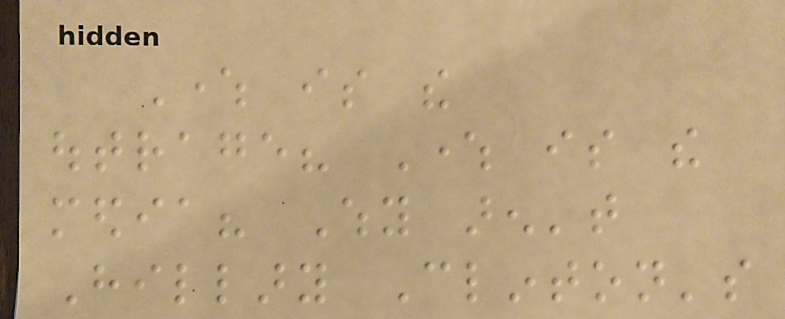Where is the
outrage? Where is the
media? Why aren't
Hillary Clinton's
